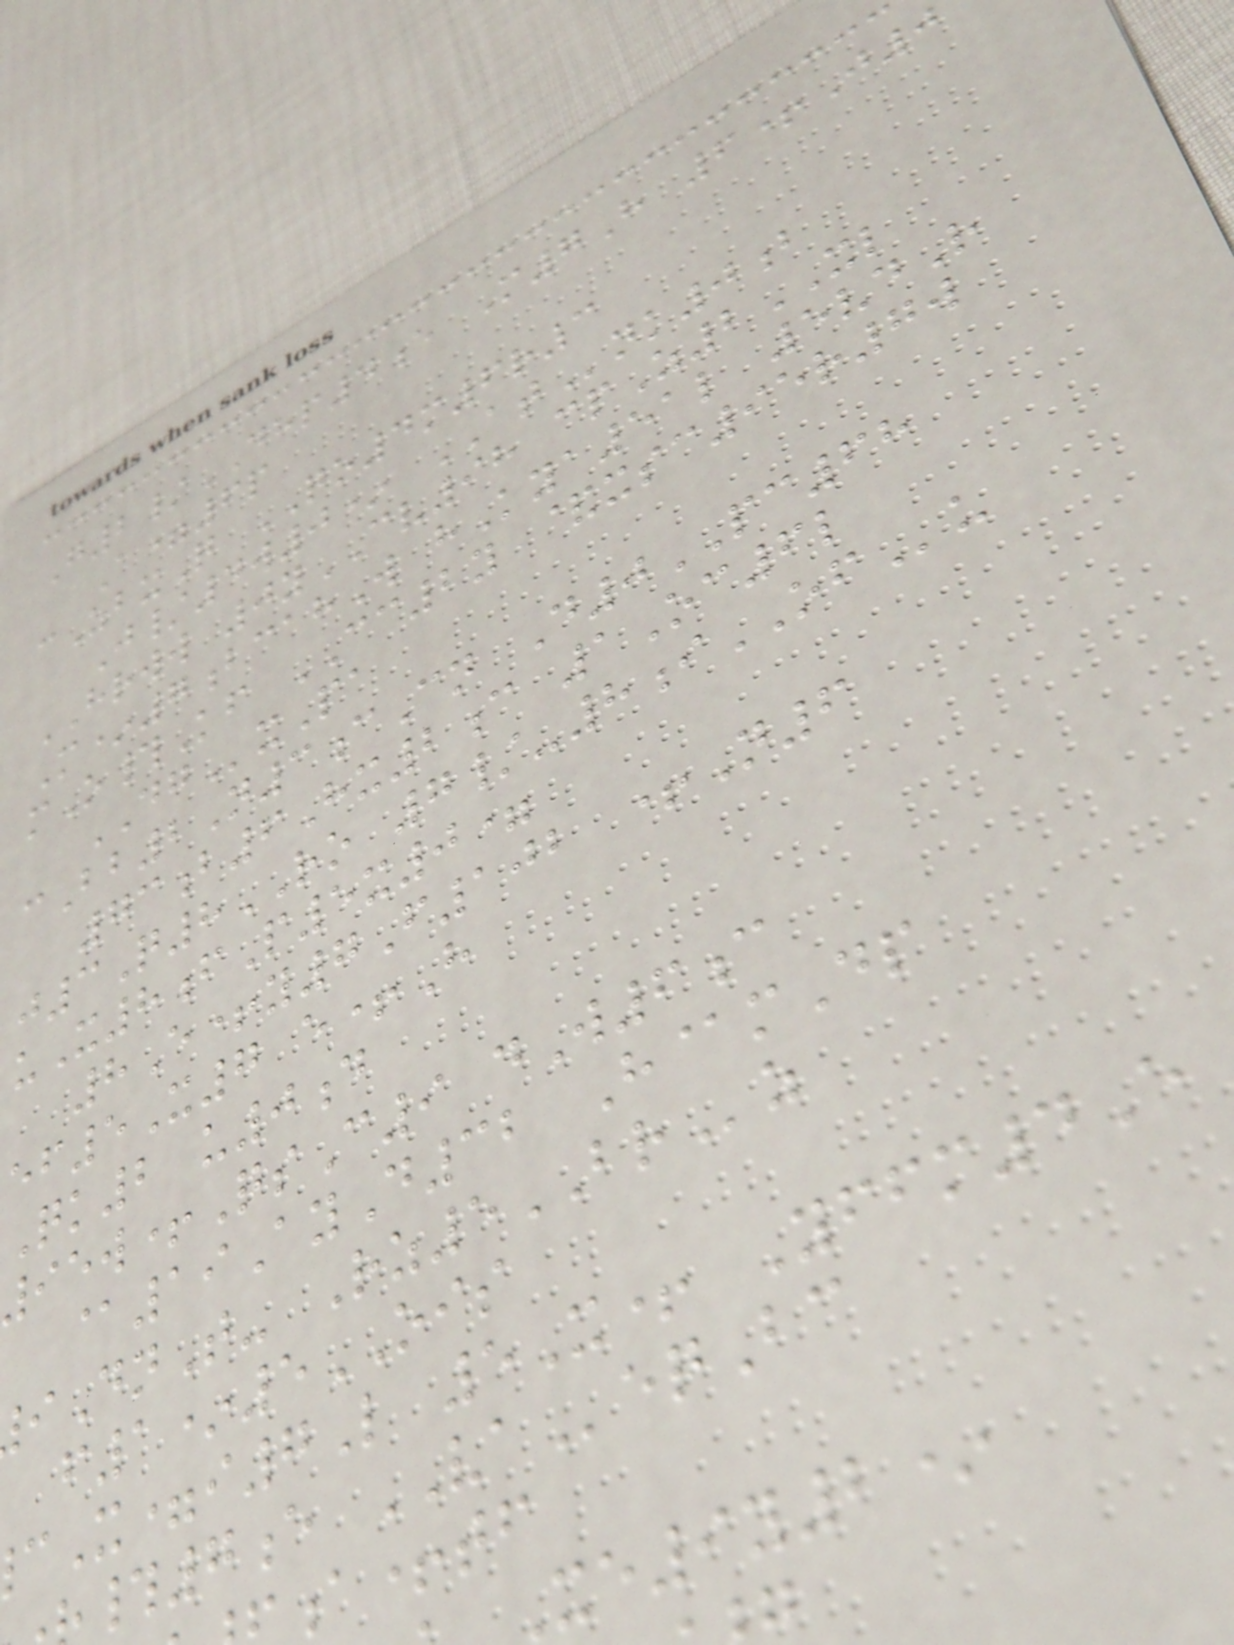G2/DHP4e M7H 6+J0
A=6p
cZbxQ QO4m6r3
J/4w0* ATnk0b
HRWW 0yCV98 cpZ2XL
M*7bcahW hKya51l 5vdR
mO#Kf CC2y &xsc95r7w
DGxPa
cBb2N3cCn D0PC68
73b6Hx2c 1Oc6l
j3Q8RO 7/-8iOFu
uX8fP5x0=
8E+y7F102 +N6
ef5X7 e+H
Qk2 u0d
95w+QsC9 dW6c
@19AyD32 H@mDp
DnT- Rz5BRz
f1*5OIS
X=i7L 5X+ Yffm4E
#7e VAeqBc
a+tf
xe9y2*
